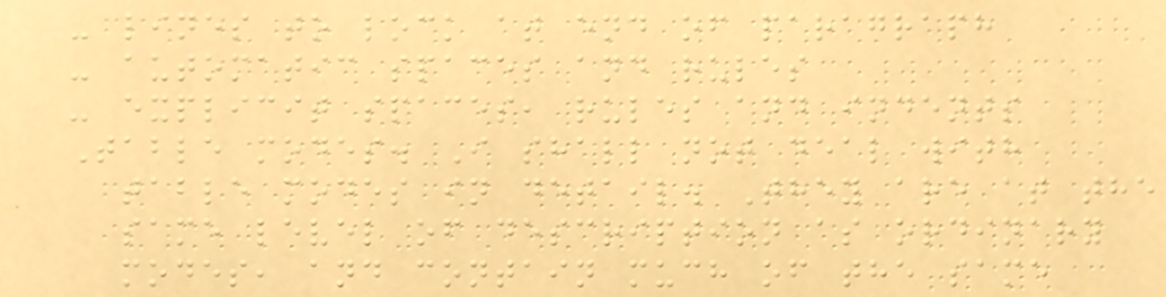- lines to lock at end of paragraph
- automatic spaces and rules
- explicit spaces, rules and indents
Table modes. I shall not deal with
table modes in detail. They are at the
same level of description as ordinary
modes, and contain much of the same
